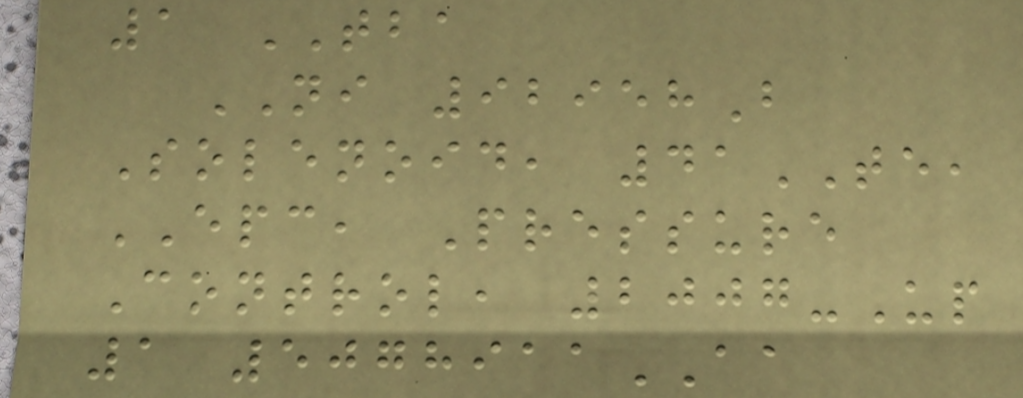1 TBA
NI 92958B
Solenoid, 41TE,
EPC, Pressure
Control, 2007-Up
1 5078911AA
